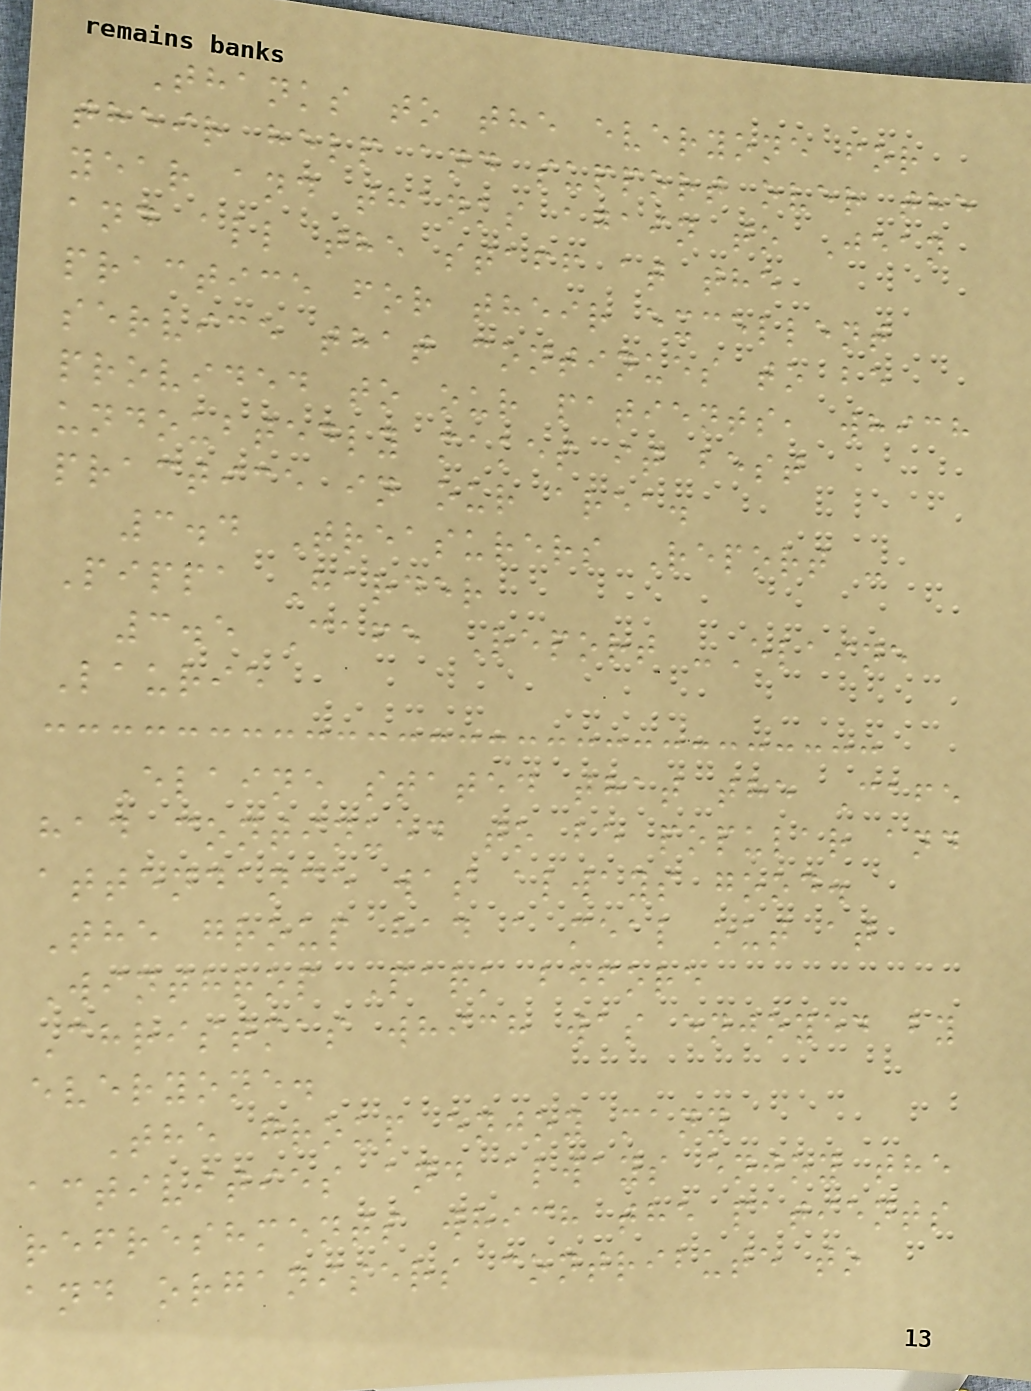Thanks to the everyone for
their help and support over the
year and thanks again to Jean
and all the staff at the
practice for their excellent
service that continues to be
provided to our patients, which
undoubtedly makes it best
practice in our area.
3.4 Treasurers Report -
Pippa Harder
3.5 Cafe Report -Elaine
Laurie
Elaine stated that the Cafe
had continued to be popular and
attendance was always good.
The group had a meal out at
Winthrop Park before
Christmas which was enjoyed by
everyone.
The group enjoy many
activities and always enjoy the
refreshments which the patients
and organisers contribute to
